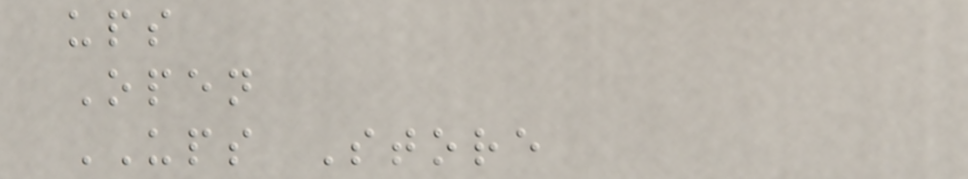ups
Open
UPS Store
